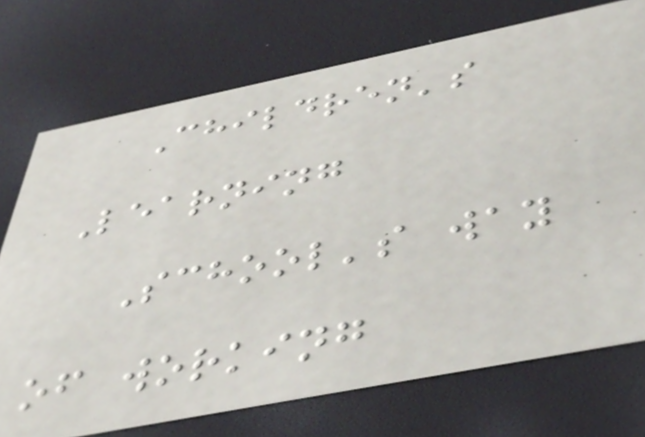Children's
Learning
School's way
of working
